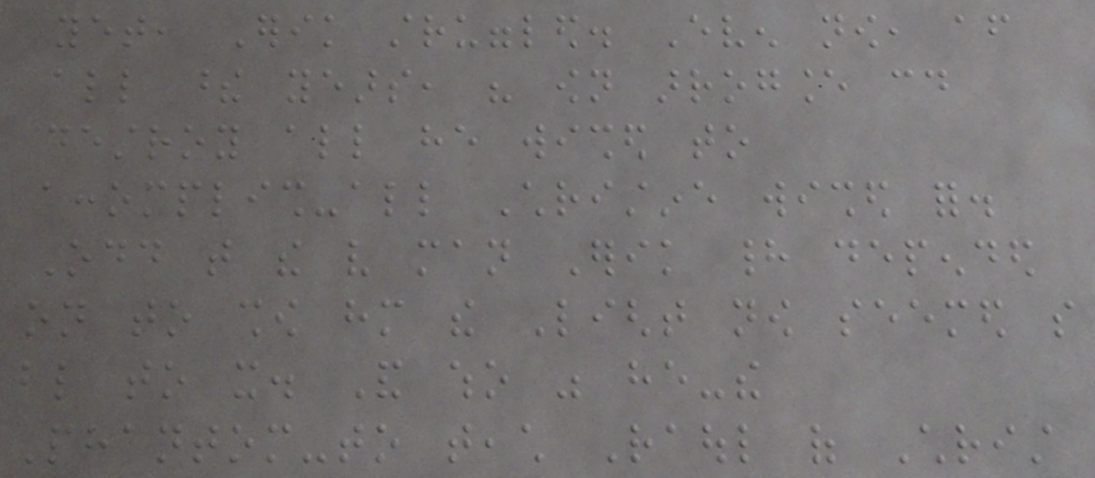yet, Erik struggled. Even now, after
all these years, his own arrogance could
destroy all he wished to
accomplish-all Christine wished for.
Odd that the very man Erik had depended
on to show him the Light now seemed so
blind to it. And who was he-the
Phantom-to teach Raoul of Christ
